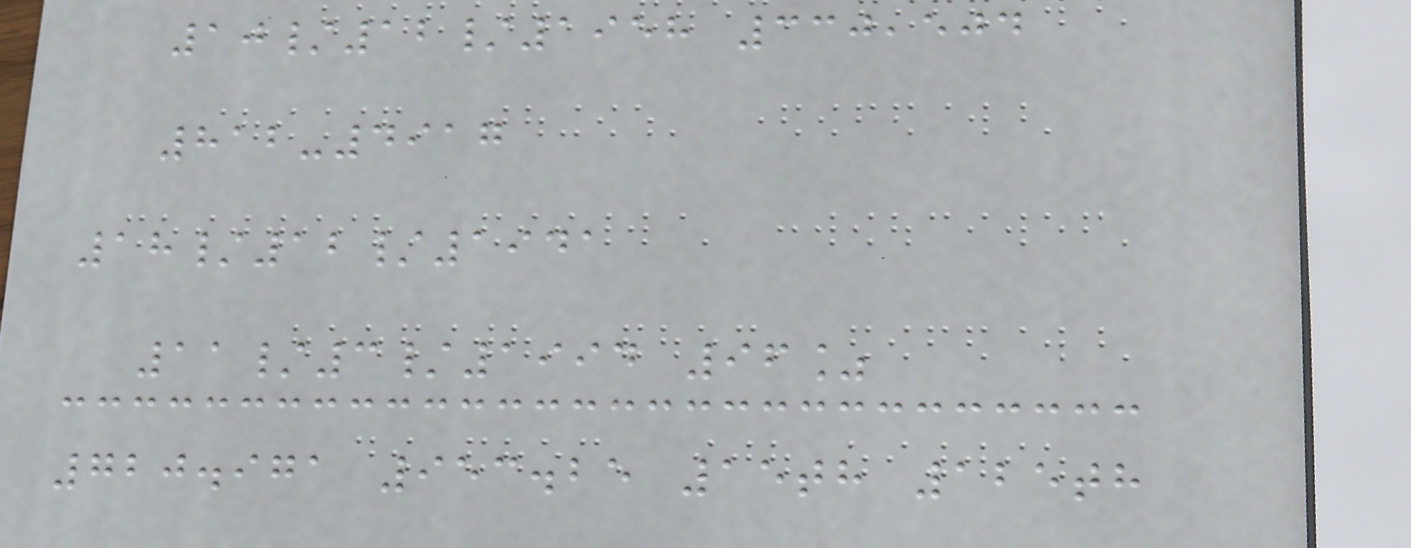10/12/1958 330,504
812-4917
18/12/1941
11/3/1994 96%
720.971 953.25 15th 125th
